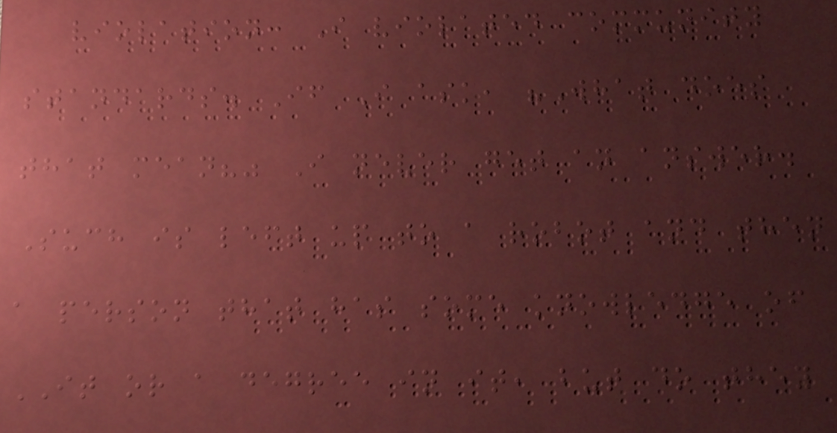violation: I violated community
standards. If I ask, "What does
that mean?" I never get an answer.
Such is left up to a robot and then
a person that has some knowledge of
IT or a degree in it, but do they
